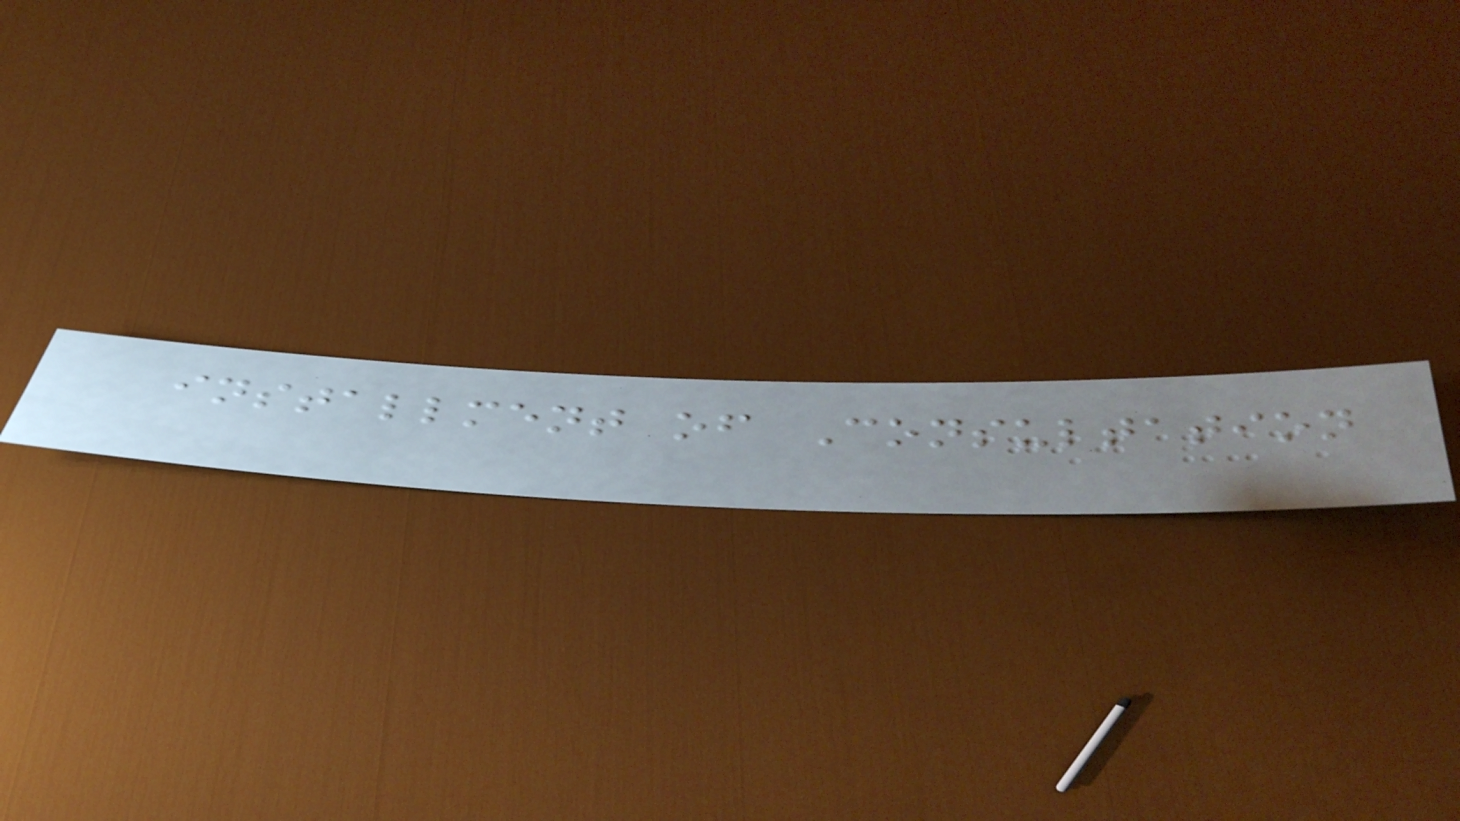installment of Consultation
